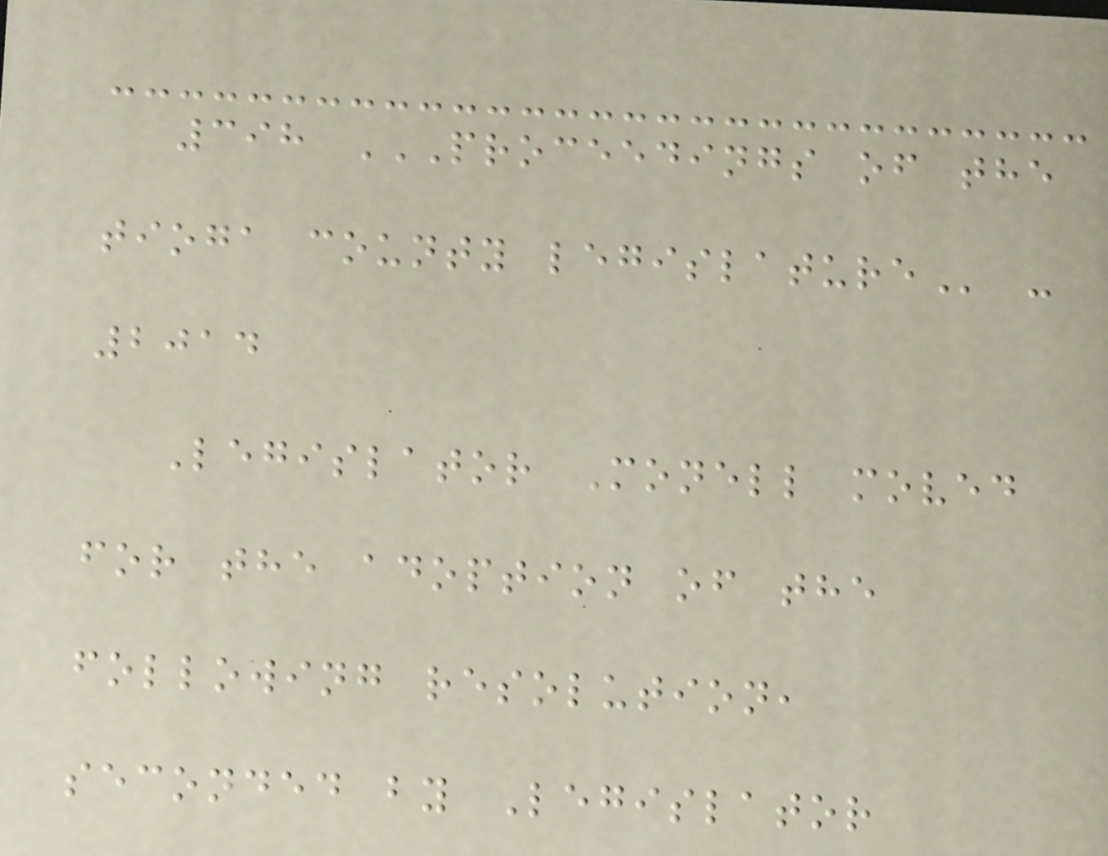398 PROCEEDINGS OF THE
TIOGA COUNTY LEGISLATURE -
2014
Legislator Monell moved
for the adoption of the
following resolution,
seconded by Legislator
